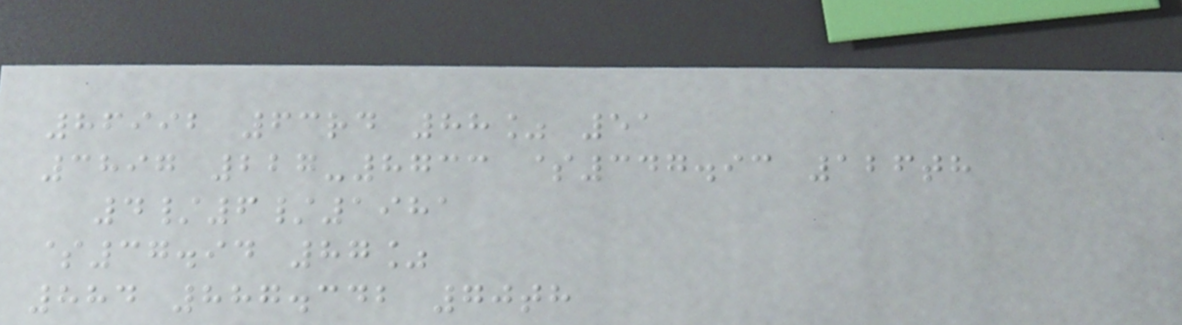86992 63rd 88% 51
3897 227-8733 $347.93 126th
4/6/1981
$37.94 87%
884 887.342 70th
